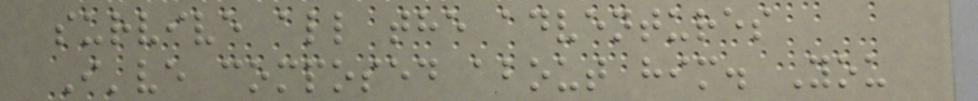survive all the adventures
I've composed about him. You
